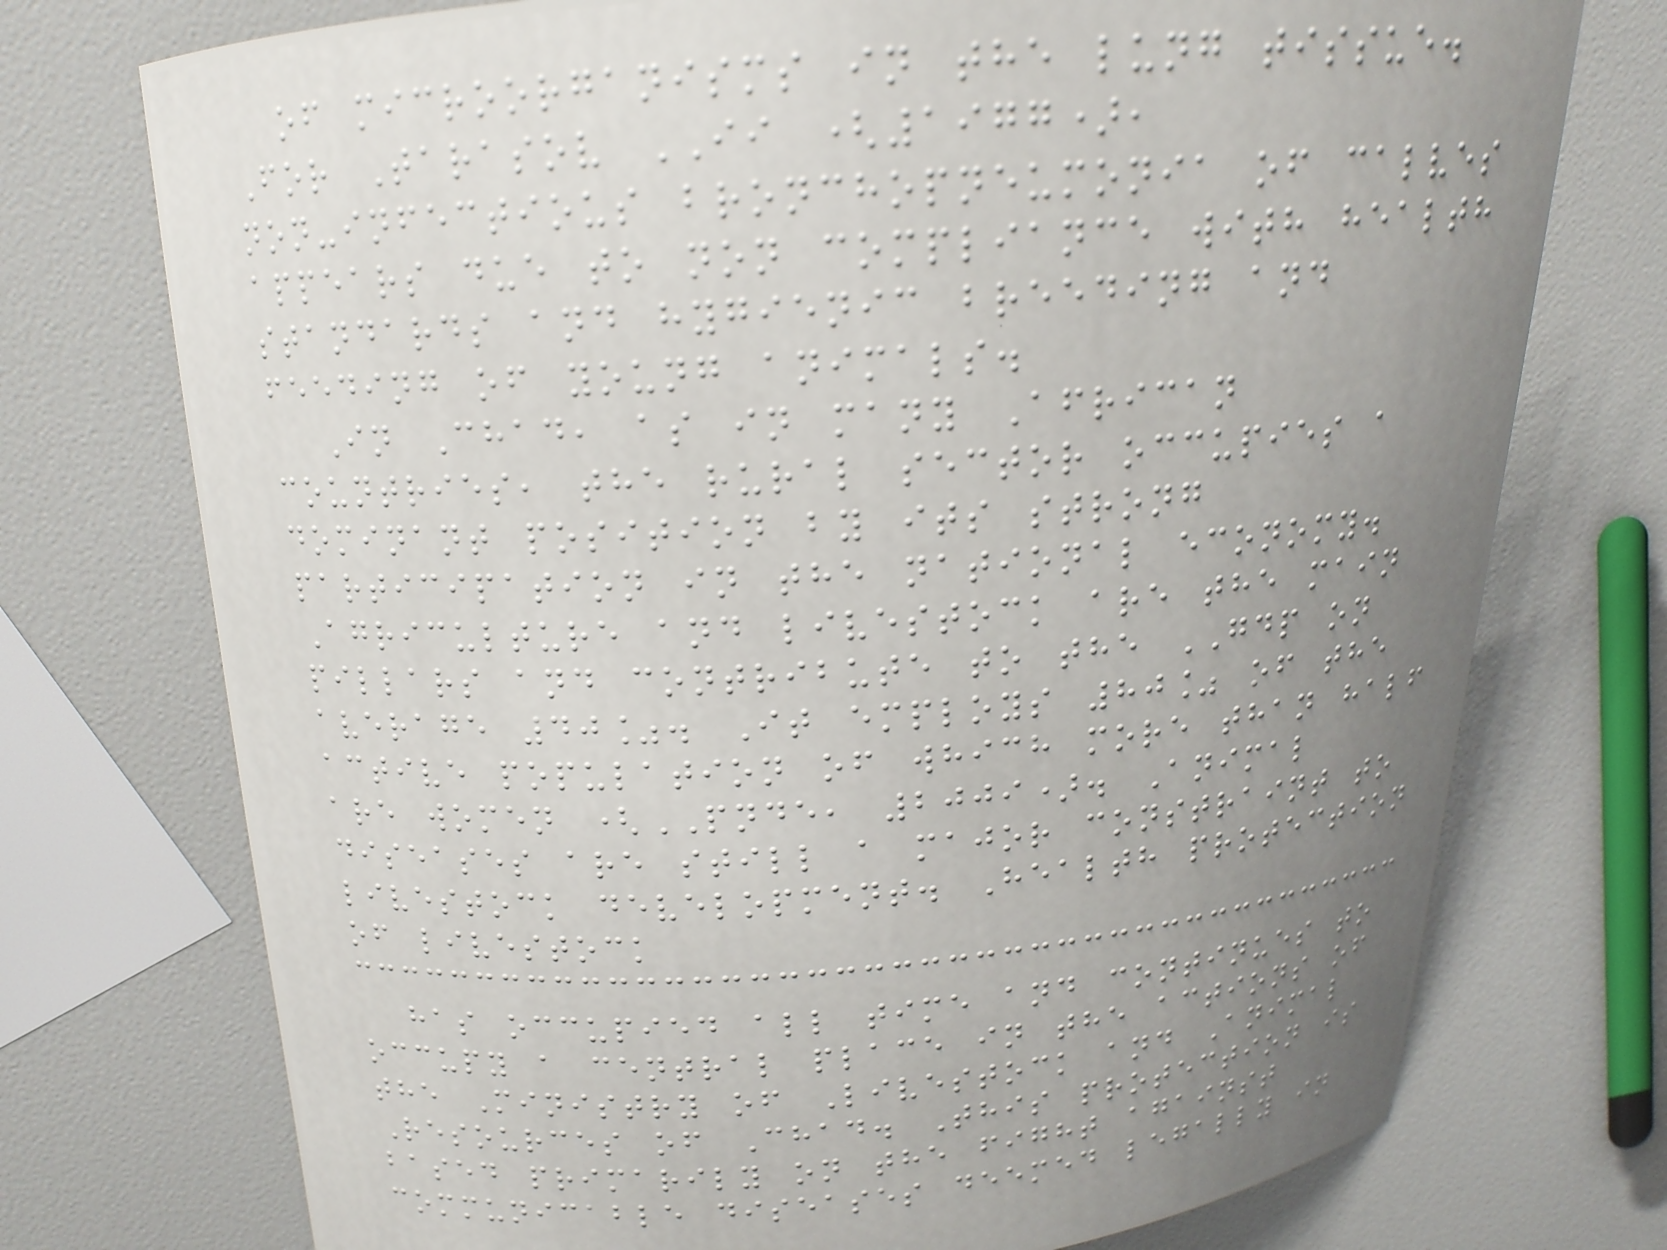of microorganisms in the lung tissue.
For Tarasov II (1977),
non-infectious bronchopneumonia of calves
appears due to non compliance with health
standards and hygienic breeding and
feeding of young animals.
In Chad, as in many African
countries, the rural sector occupies a
dominant position by its strong
participation in the national economy.
Agriculture and livestock are the main
pillars and contribute to the GDP on
average 40%. It employs 80% of the
active population of which more than half
are women (PNDE, 2009). Animal
diseases are still a major constraint to
livestock development. Health protection
of livestock
has occupied all time and continues to
occupy a central place in the actions of
the Ministry of Livestock and Animal
Resources of Chad. This protection is
based primarily on the fight against
communicable diseases deemed legally in
